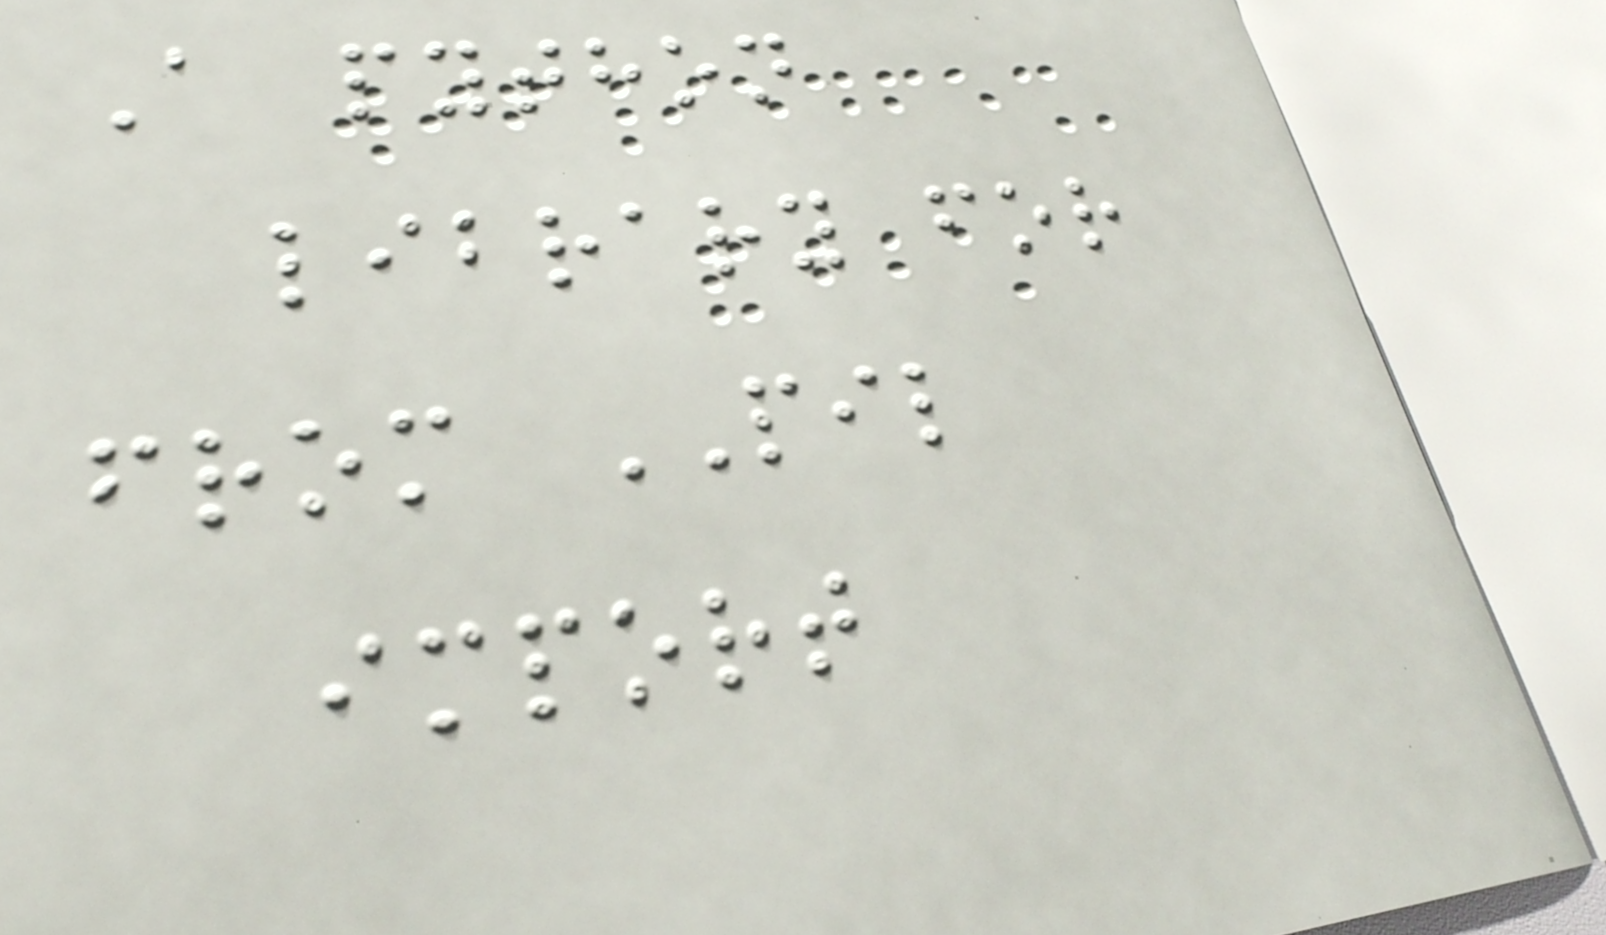A python
library for
from PIL
import
